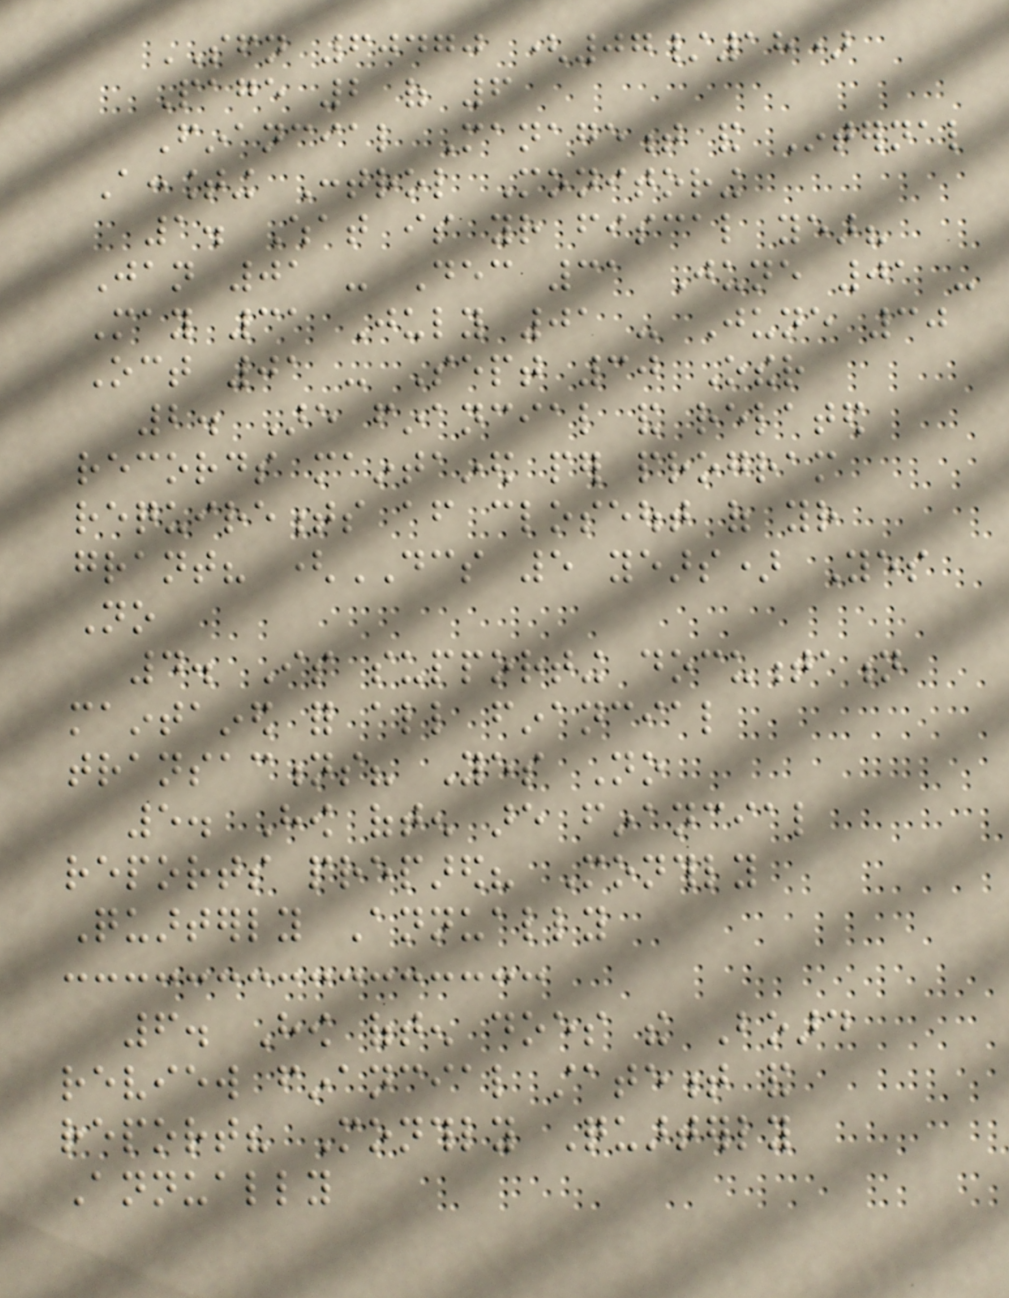SFN 60470 (07/18)
Page 2 of 6
Financial Management and Internal
Accounting Control Monitoring
1. What is your fiscal year?
Jan 01 - Dec 31 June 01 -
May 31 July 01 - June 30
Oct 01 - Sept 30 Other
2. Are financial and related
records maintained per program
requirements after closeout of your
grant? (DCS 5 years) Yes
No
4. Is supporting documentation
maintained for all financial
transactions? Yes No
5. How often are financial
reports prepared? Monthly
Quarterly Annually
6. How often does the Board
review financial statement and
report? Monthly Quarterly
Annually
